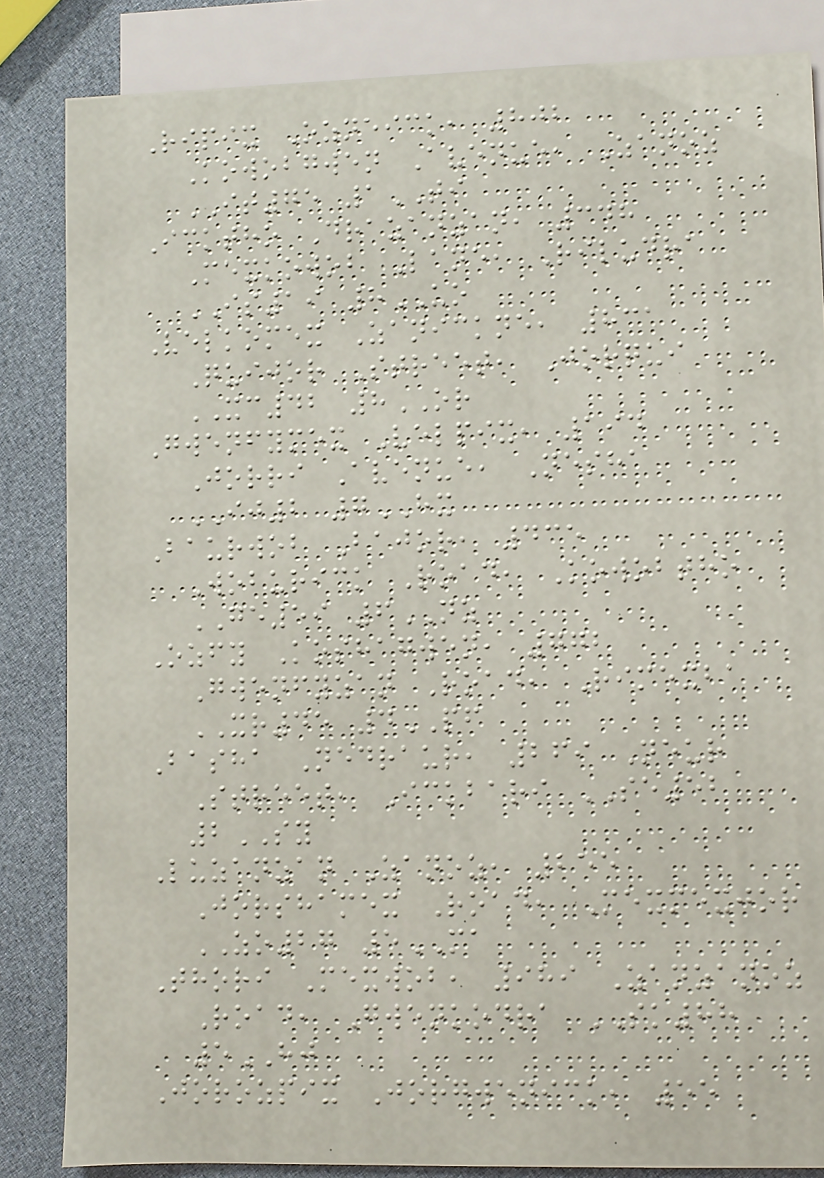Ripix Ozneick, 802
Kowobgwen Avenue, Zanoz
IT75 1TI
Icktho Drazanzan, 348
Mexkowob Lane, Riludra
IS19 8UO
Velkomex Zanickne, 831
Quijor Street, Jorqui
XC42 8OR
Gwenfymex Velpix, 194
Jorri Avenue, Nesha
IJ2 7HX
Baurwob Bajor, 435
Woburick Road, Kowobtho
GE59 6NZ
Ozfy Koshagwen, 772
Gwenfyzan Road, Rimexba
XR45 4PF
Basha Nedraur, 269 Neur
Street, Ickbari SE52
2SY
Luzanzan Zanoz, 255
Jorshamex Road, Mexmexjor
ZO27 5MA
Thori Mexwob, 989 Zanzanoz
Road, Gwenkodra SK88
5HJ
Jorozpix Jorgwenick, 55
